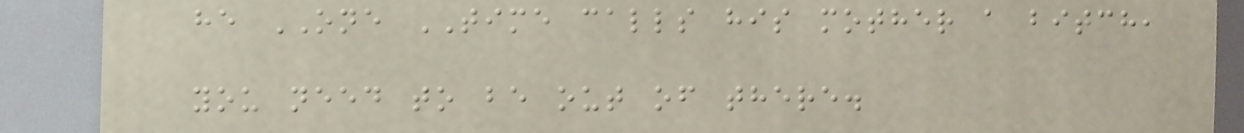he ONE TIME calls his mother a bitch,
you need to be out of there.
